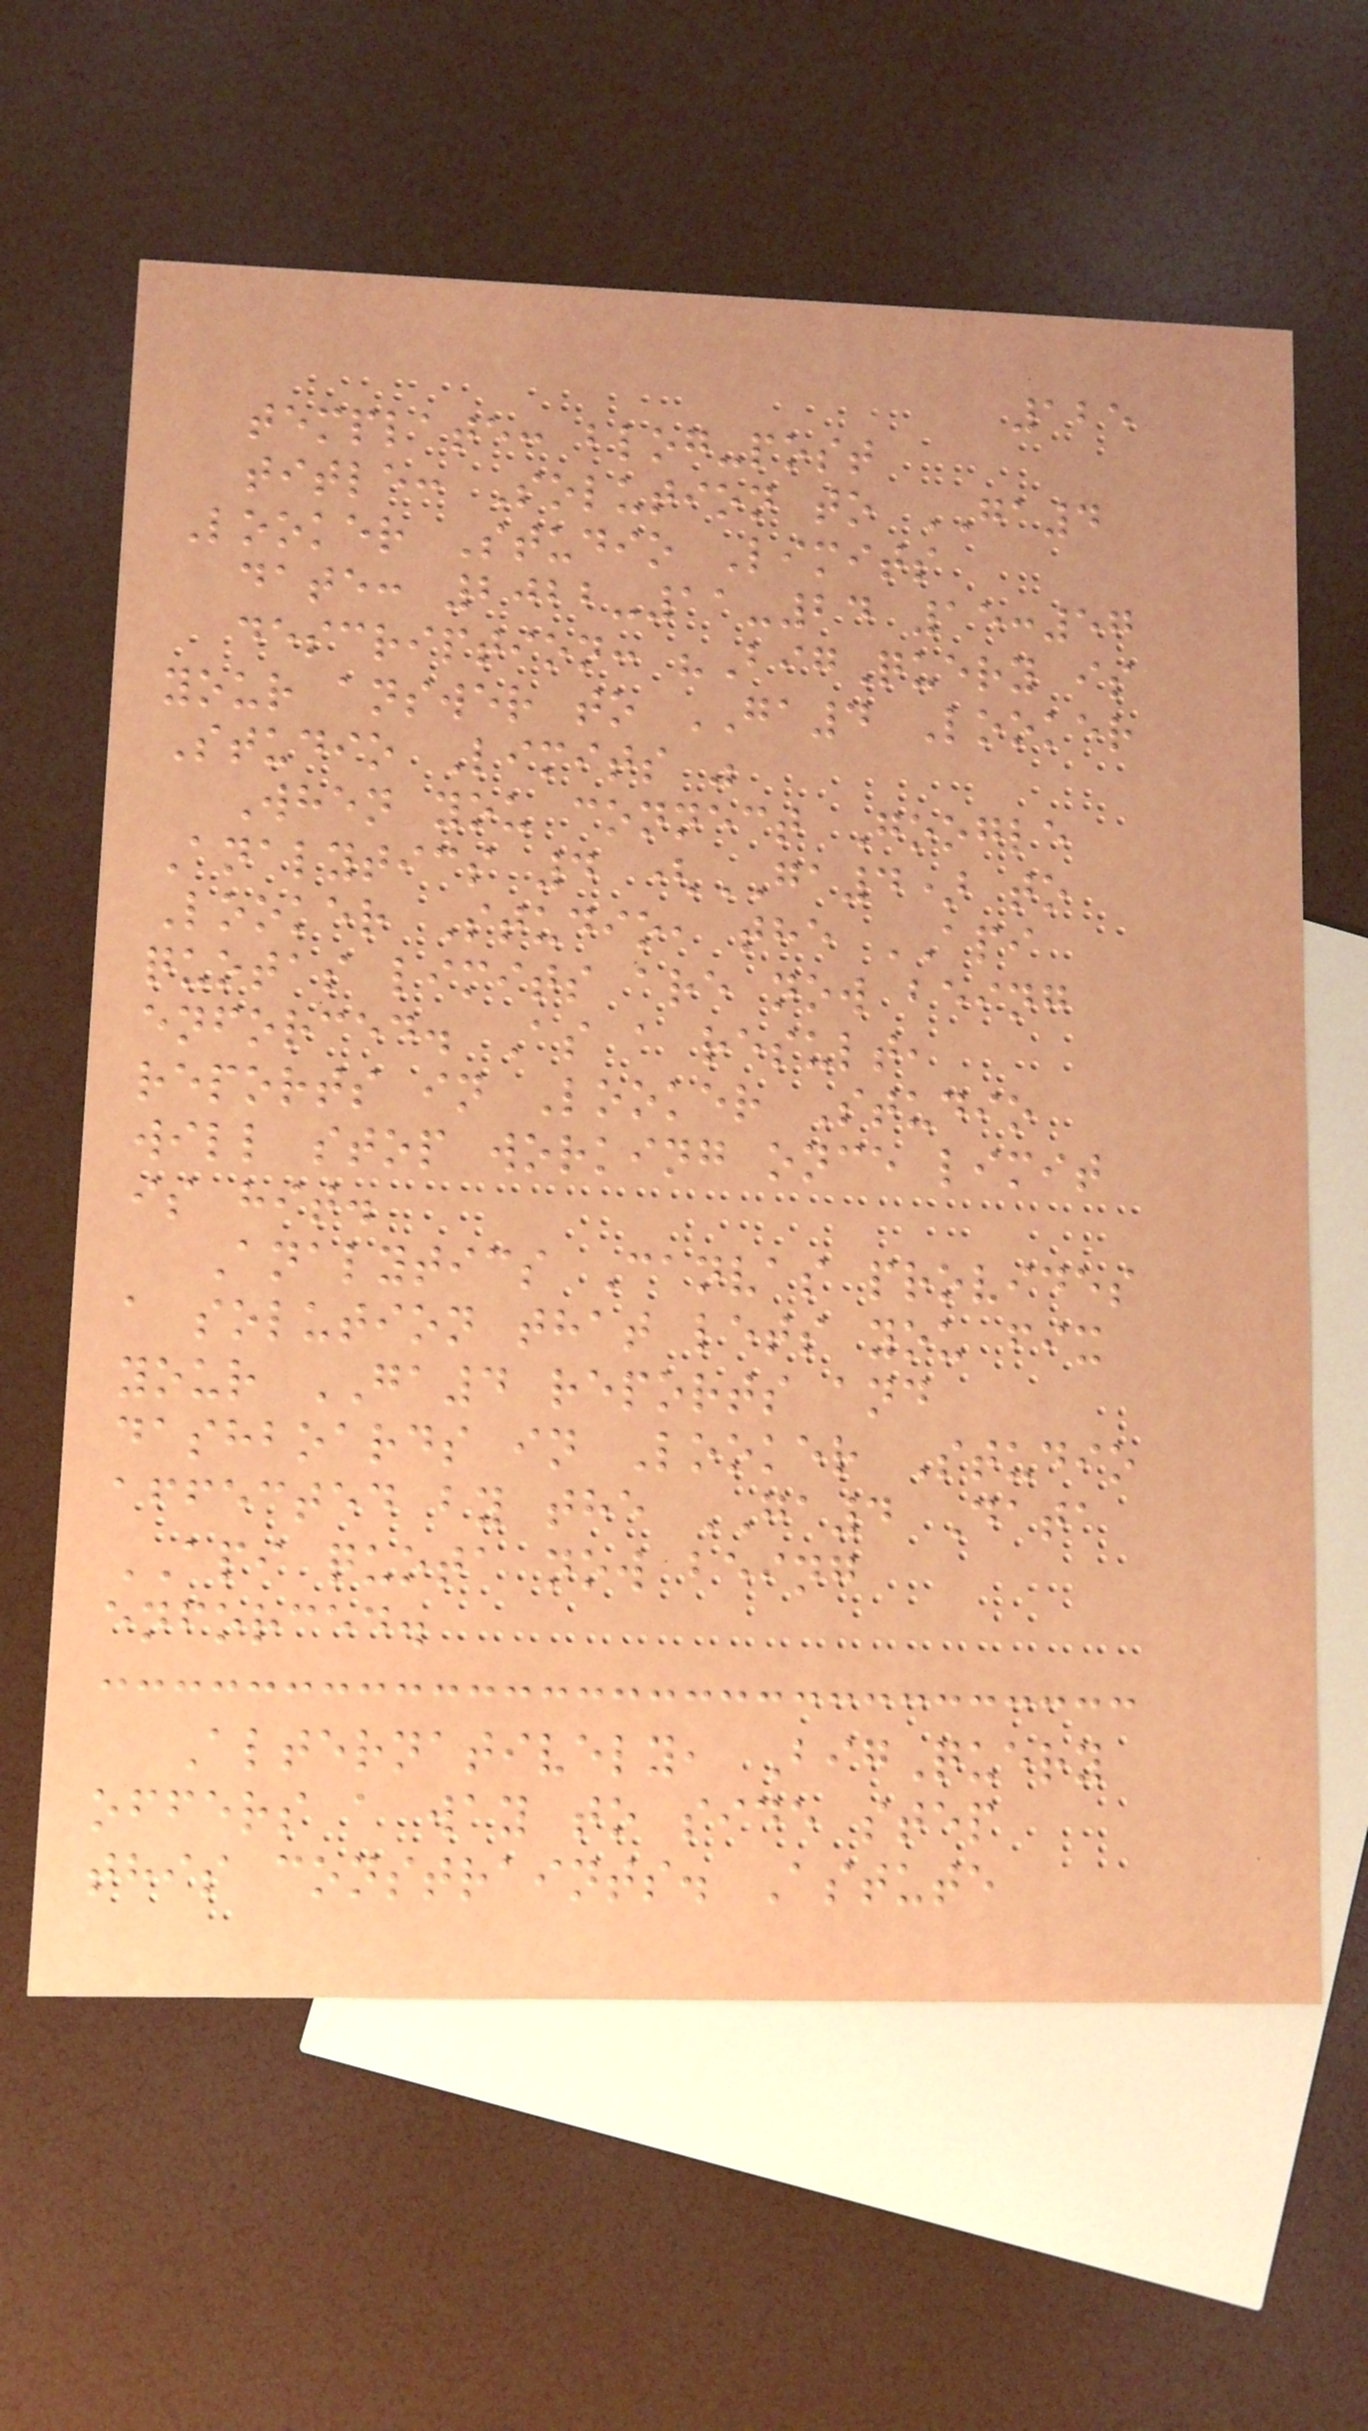125
template: blog-post
title: Solution to GA4
Looker Studio Limits
date: 2022-11-24 15:57
description: "BigQuery is
your answer to GA4 Looker
Studio Limits "
When you connect Google
Analytics 4 (GA4) to
Looker Studio, the API
quotas limits are now being
enforced. As a result,
reports in Looker Studio
will stop working once limit
is hit.
Analytics Canvas provides
a solution that lets you fix
your GA4 reports and
dashboards in Looker Studio
affected by the GA4 Data
API quota now being
enforced.
Alternatively, BigQuery
offers a way to side step
this constraints. Astute
